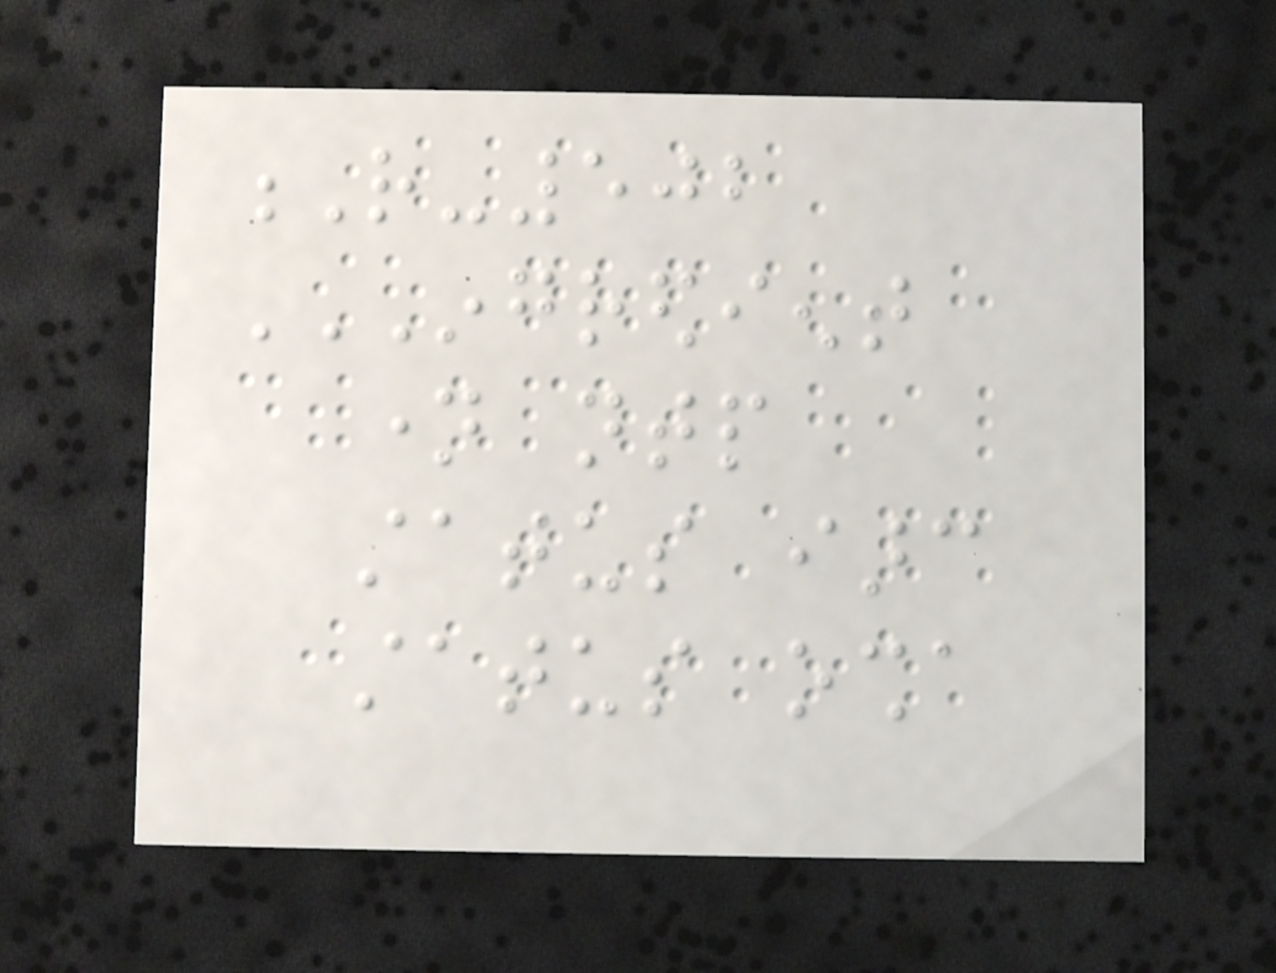R-502
INGREDIENT
NAME NTP
STATUS IARC
STATUS OSHA
